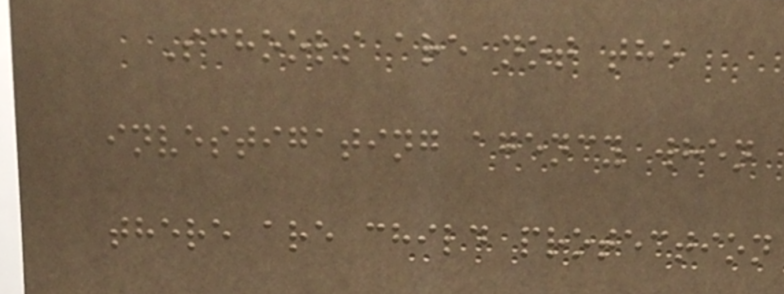Schools are not the
investigating agency when
there are child protection
